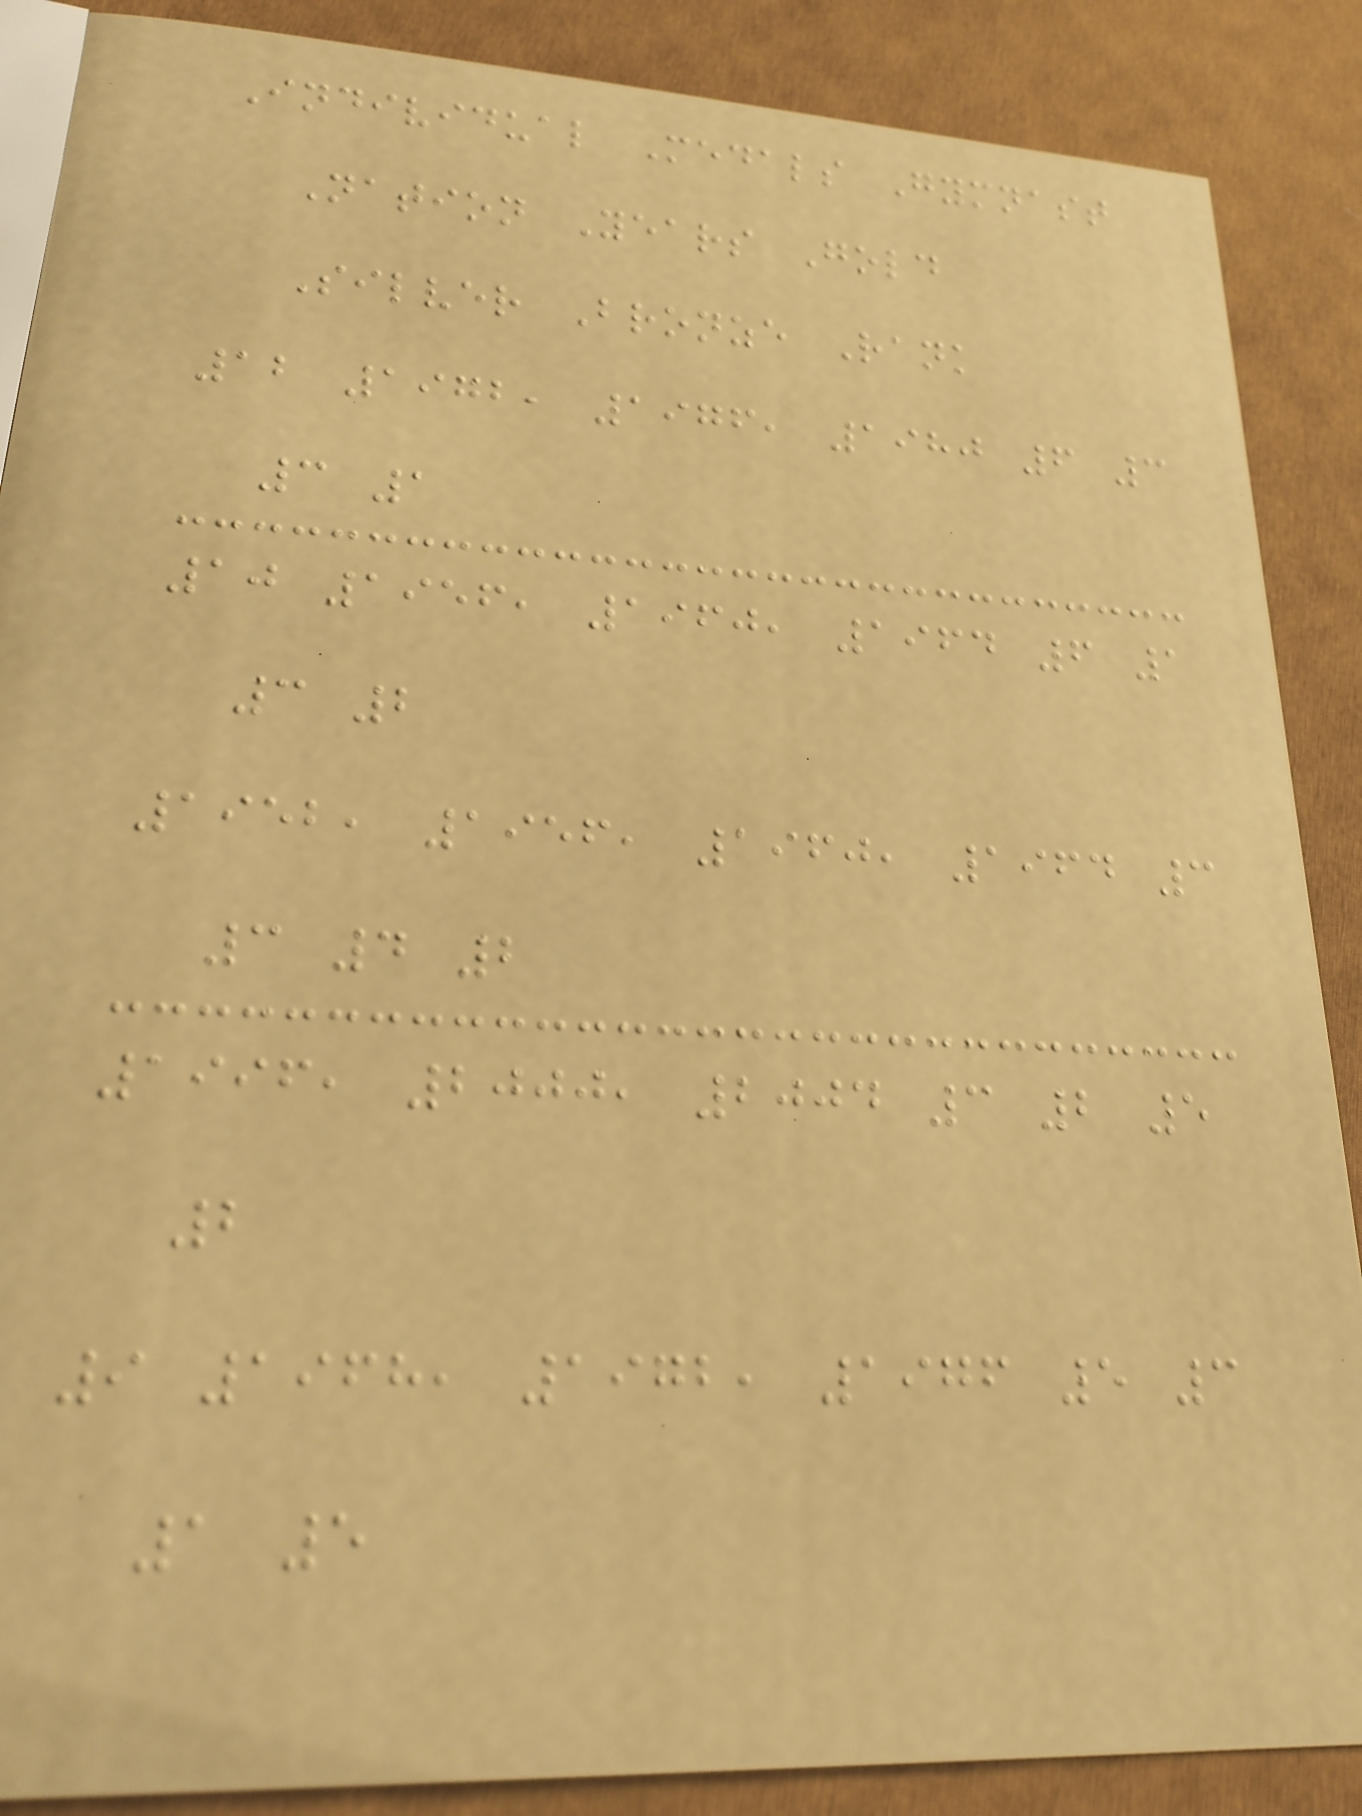Individual Medals Gymnast
Nation Years Gold
Silver Bronze Rank
12 1972, 1976, 1980 6 3
3 1
10 1956, 1960, 1964 6 1
3 2
1952, 1956, 1960, 1964 3
3 4 2
1996, 2000, 2004 3 2 5
2
9 1968, 1972, 1976 5 3
1 5
